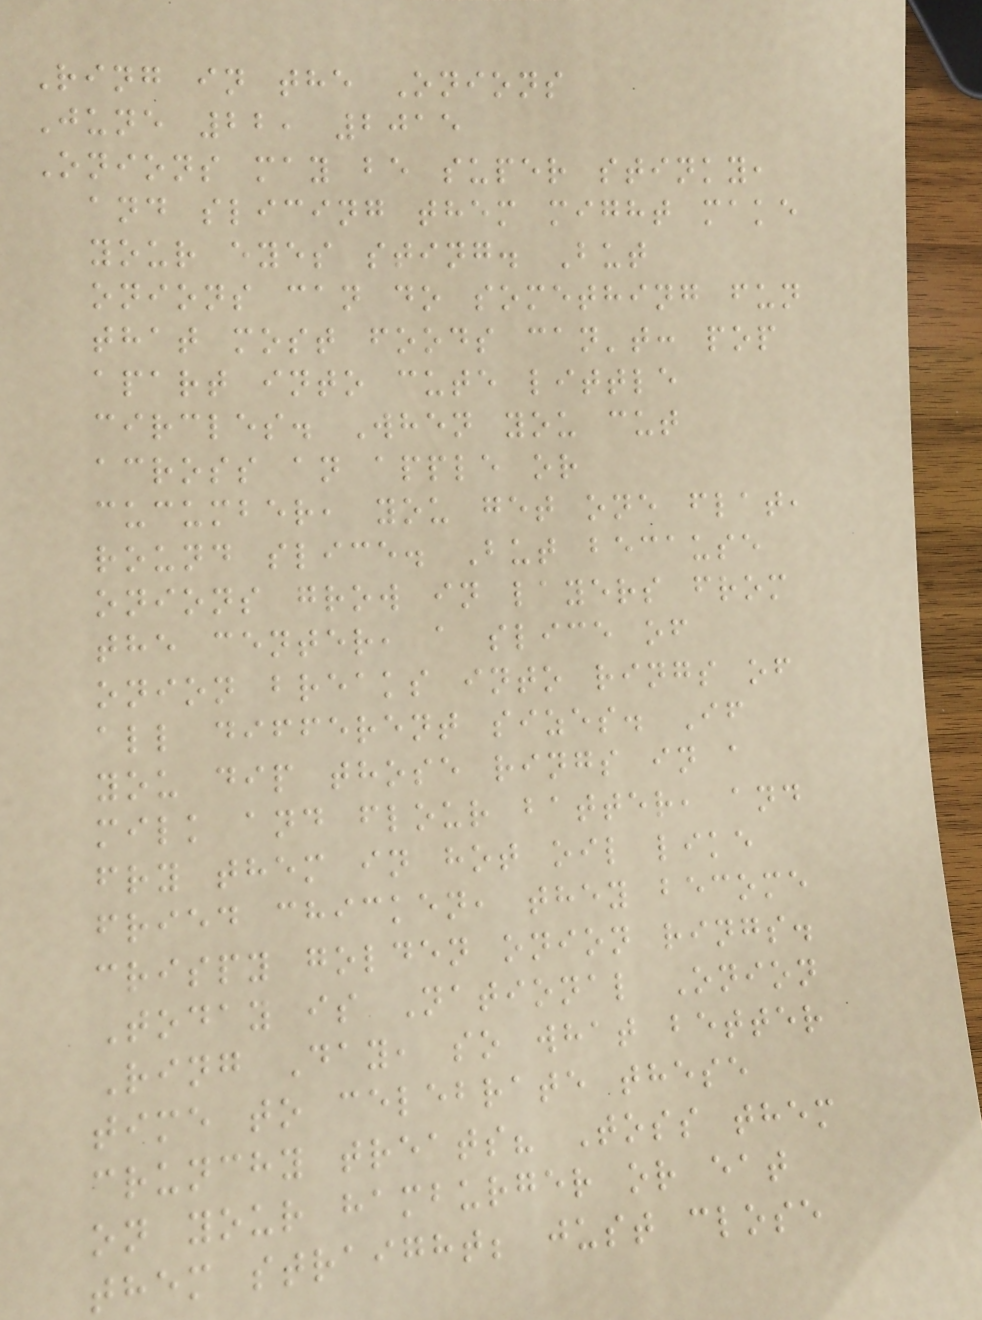Ring in the Onions
June 22, 2015
Onions may be super stinky,
and slicing them might make
your eyes sting. But
onions can do something fun
that most foods can't: pop
apart into cute little
circles. When you cut
across an apple or
cucumber, you get one flat,
round slice. But because
onions grow in layers from
the center, a slice of
onion breaks into rings of
all different sizes. If
you dip those rings in a
milk and flour batter, and
fry them in hot oil like
fried chicken, they become
crispy golden onion rings.
Today is National Onion
Ring Day, so what better
time to celebrate these
crunchy treats? Toss them
on your hamburger or eat
them straight; just close
